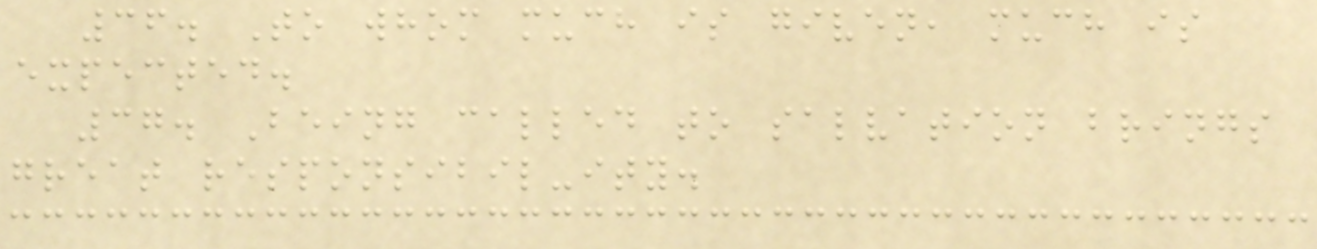36. To whom much is given, much is
expected.
37. Being called to salvation brings
great responsibil-ity.
